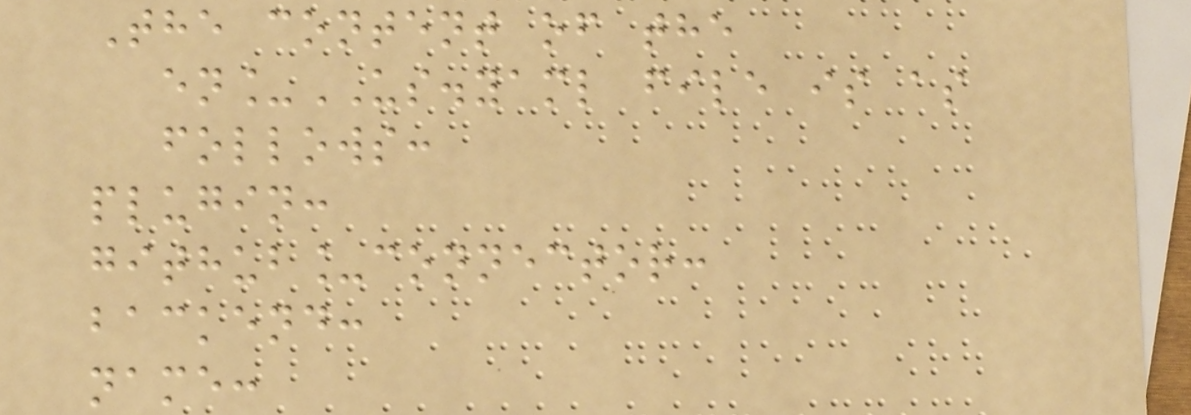The content of the
en_US.yaml file is as
follows:
plugin:
github_connector:
backend:
name:
